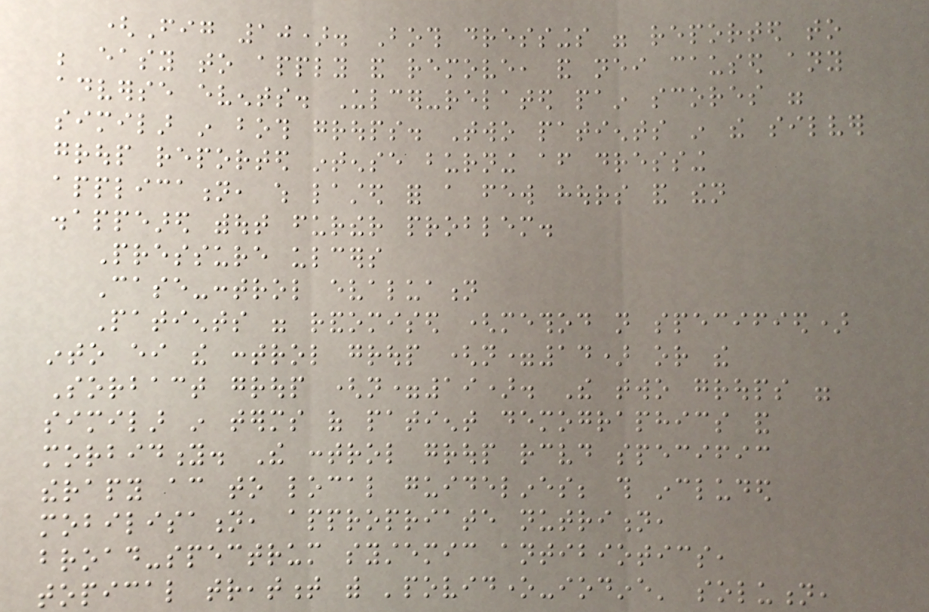(Fig 10). Both dressings were reported to
be easy to apply and remove, and neither caused any
adverse events. Ulcer-related pain scores were
similar in both groups. Two patients in the silver
group reported intense burning after dressing
application, which lasted for a few hours and then
disappeared without further problem.
Pressure ulcers
Case-control evaluation
Patients were randomised (method not specified)
into either the control group (n=14) or the
Sorbact group (n=19). The two groups were
similar in terms of patient demographics and
morbidity. The control group received specific
therapy according to local guidelines; this included
mobilisation, appropriate nutrition,
broad-spectrum systemic antibiotics,
topical treatment with 'povidone-iodine' solution,
